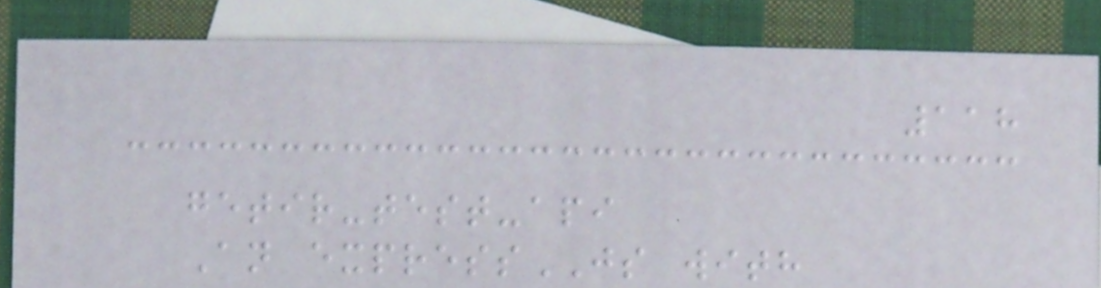118
getir-test-api
An expressJS with
